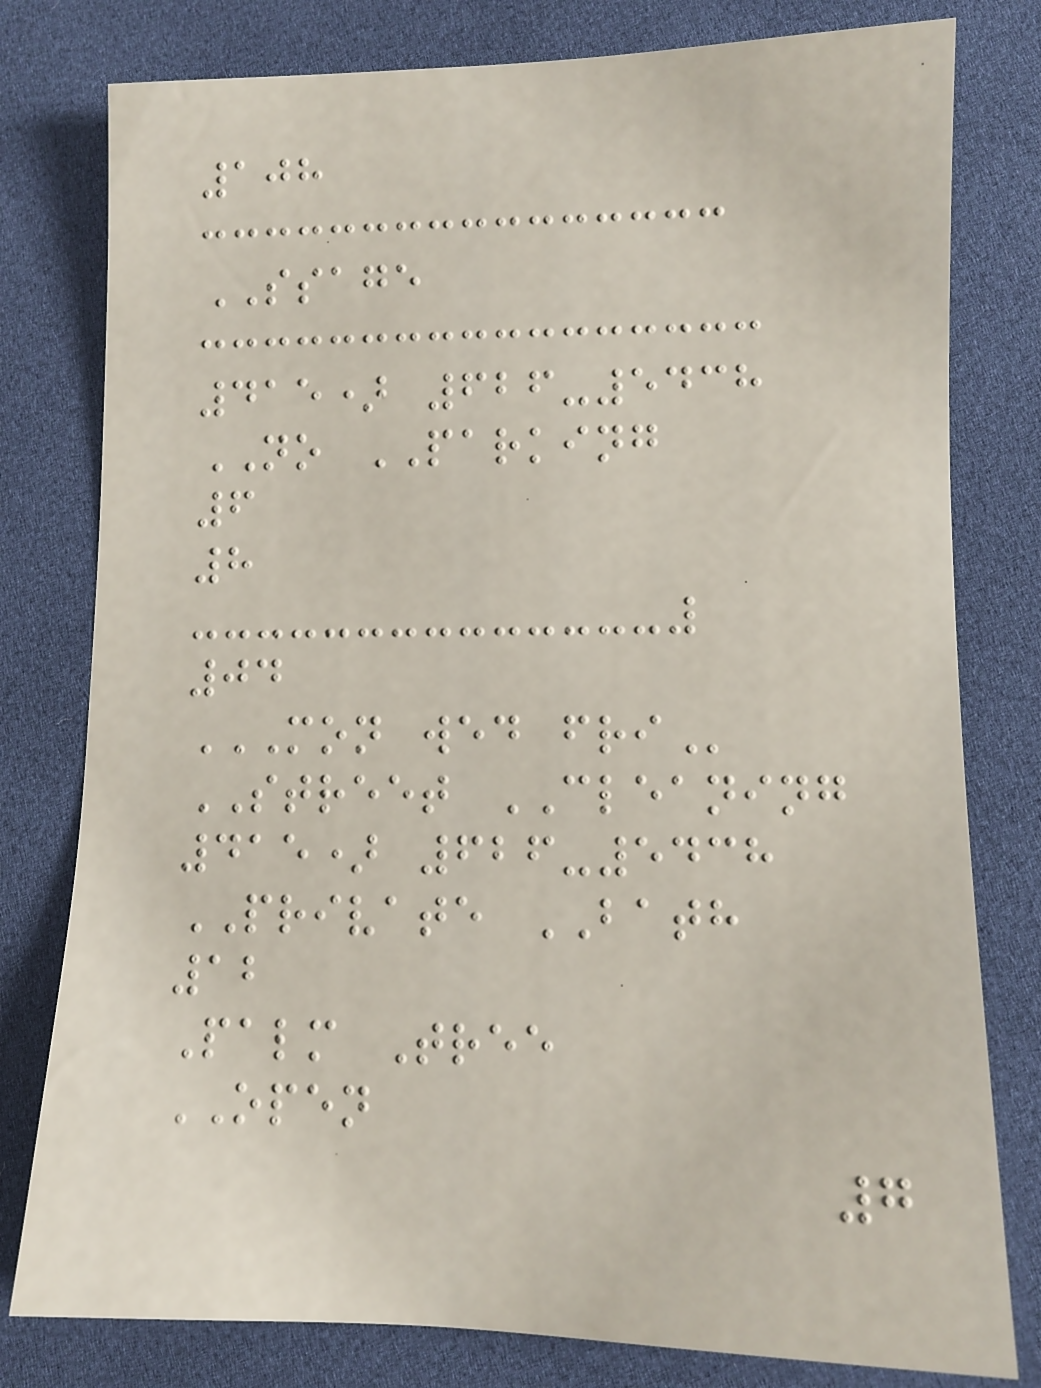108
SSAGE
415) 626-5438
NO PARKING
6
8
04
MON WED FRI
STREET CLEANING
415) 626-5438
PRIVATE BATH
12
Palm Tree
OPEN
7
